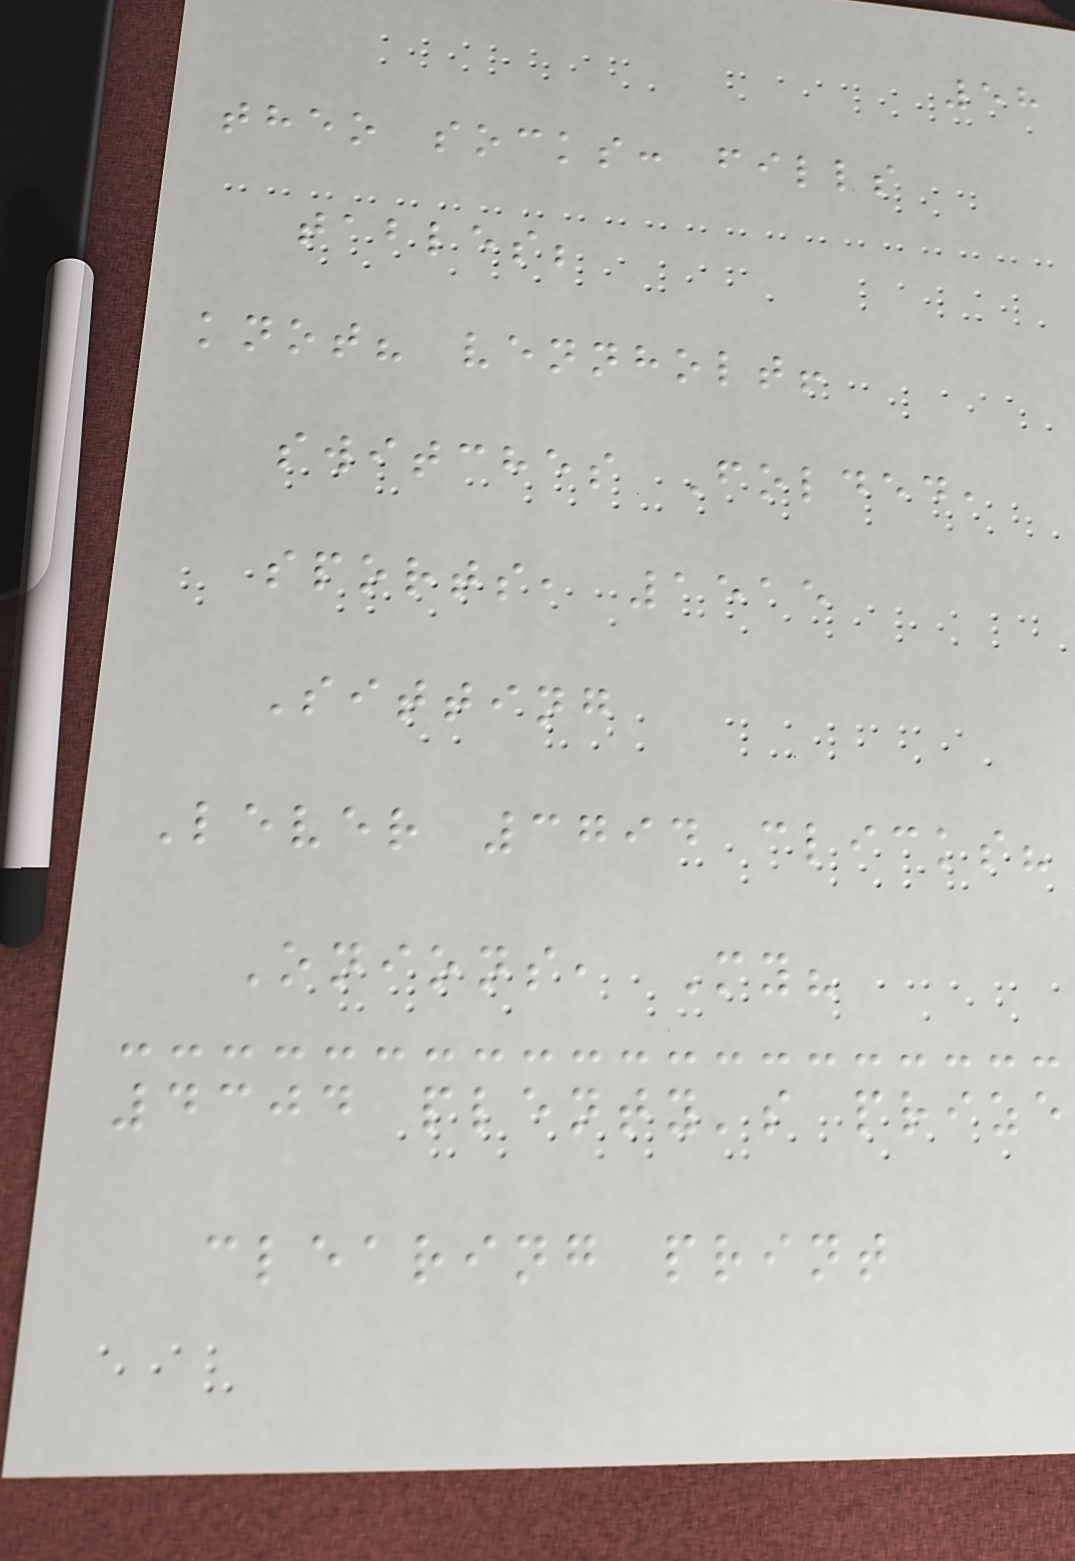58
theo socks: fills
tables;
knot? vennholt!
switches Folded,
sports, 1515
Sitting
Lever 3794 clicks?
Onions, My?
4304 plenty's prize
clearing print
